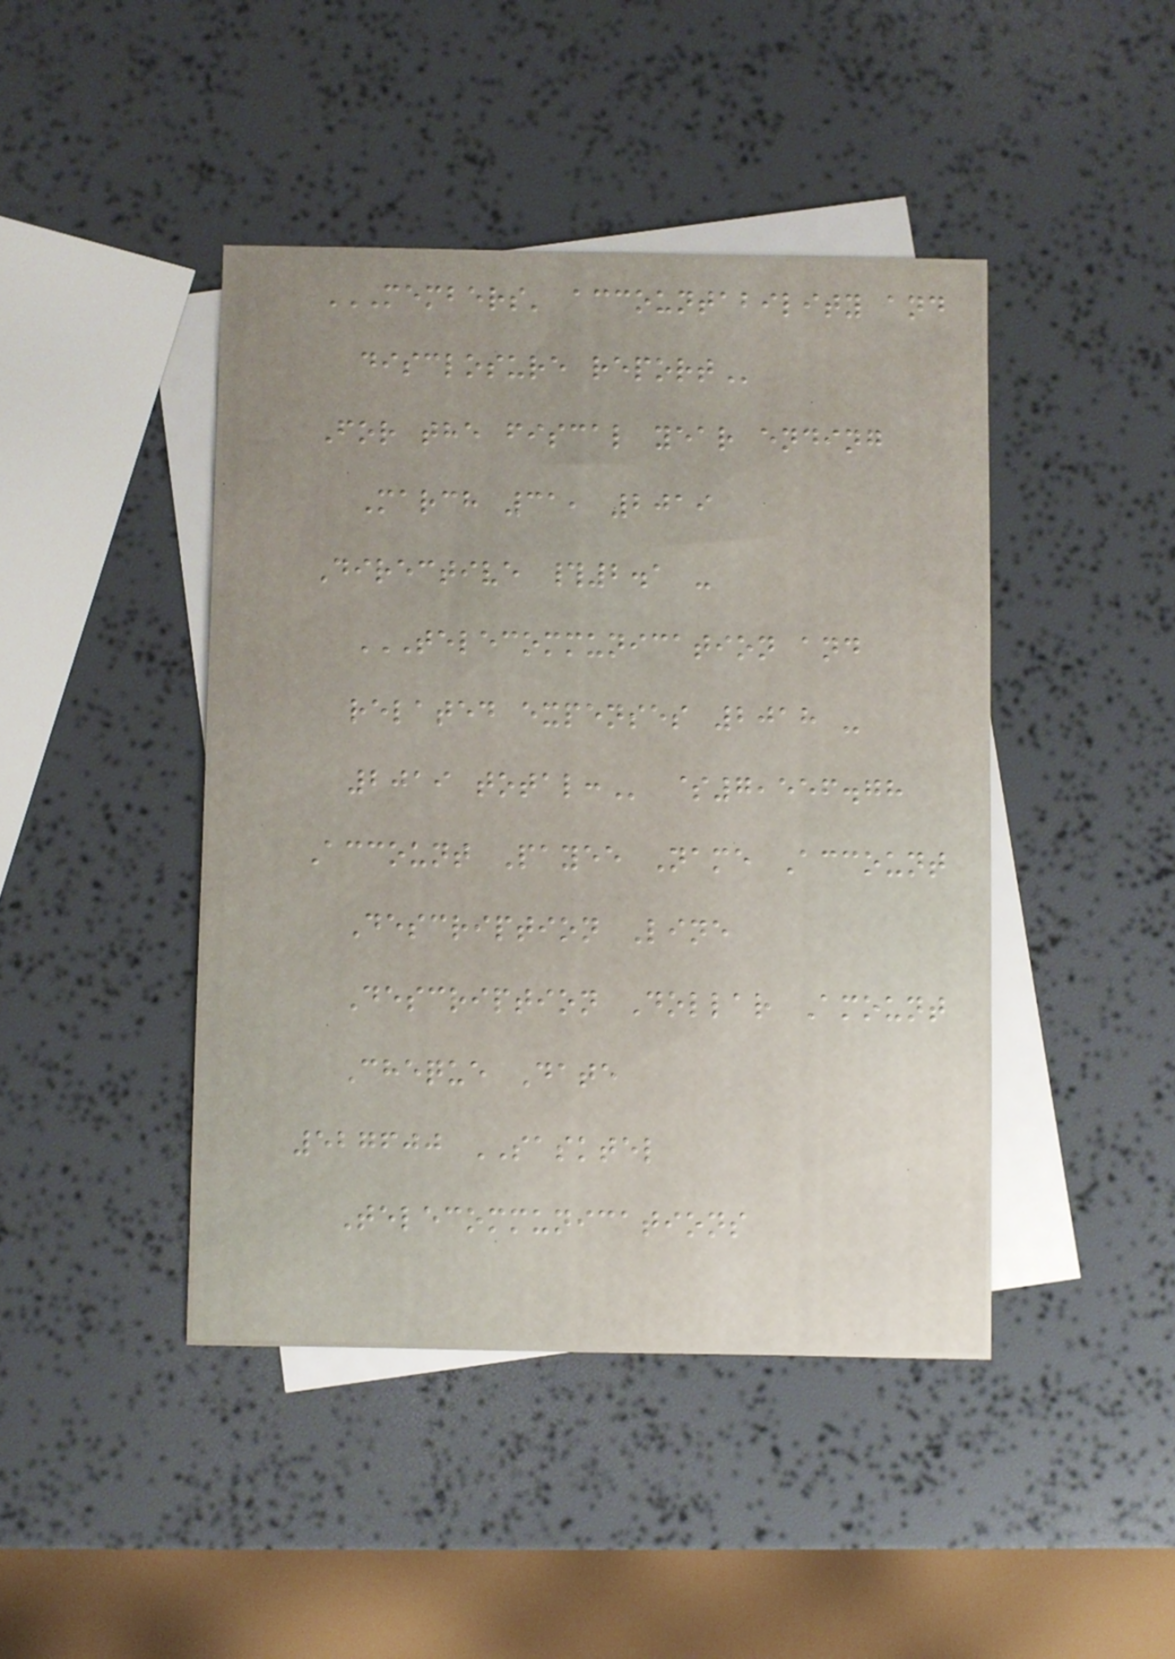MEMBERS' ACCOUNTABILITY AND
DISCLOSURE REPORT
For the fiscal year ending
March 31, 2019
Directive #2.1 -
TELECOMMUNICATION AND
RELATED EXPENSES 2018 -
2019 TOTAL: $7,556.78
Account Payee Name Account
Description Line
Description Dollar Amount
Cheque Date
527600 SASKTEL
Telecommunications
